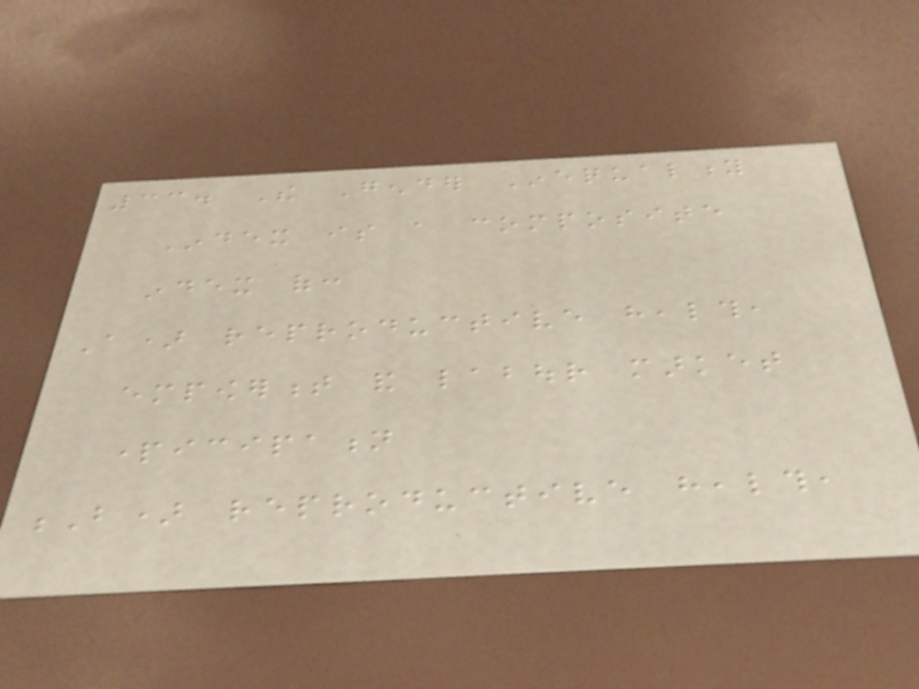33. The Gender Inequality
Index is a composite
index of:
A) reproductive health,
empowerment and labour market
participation
B) reproductive health,
